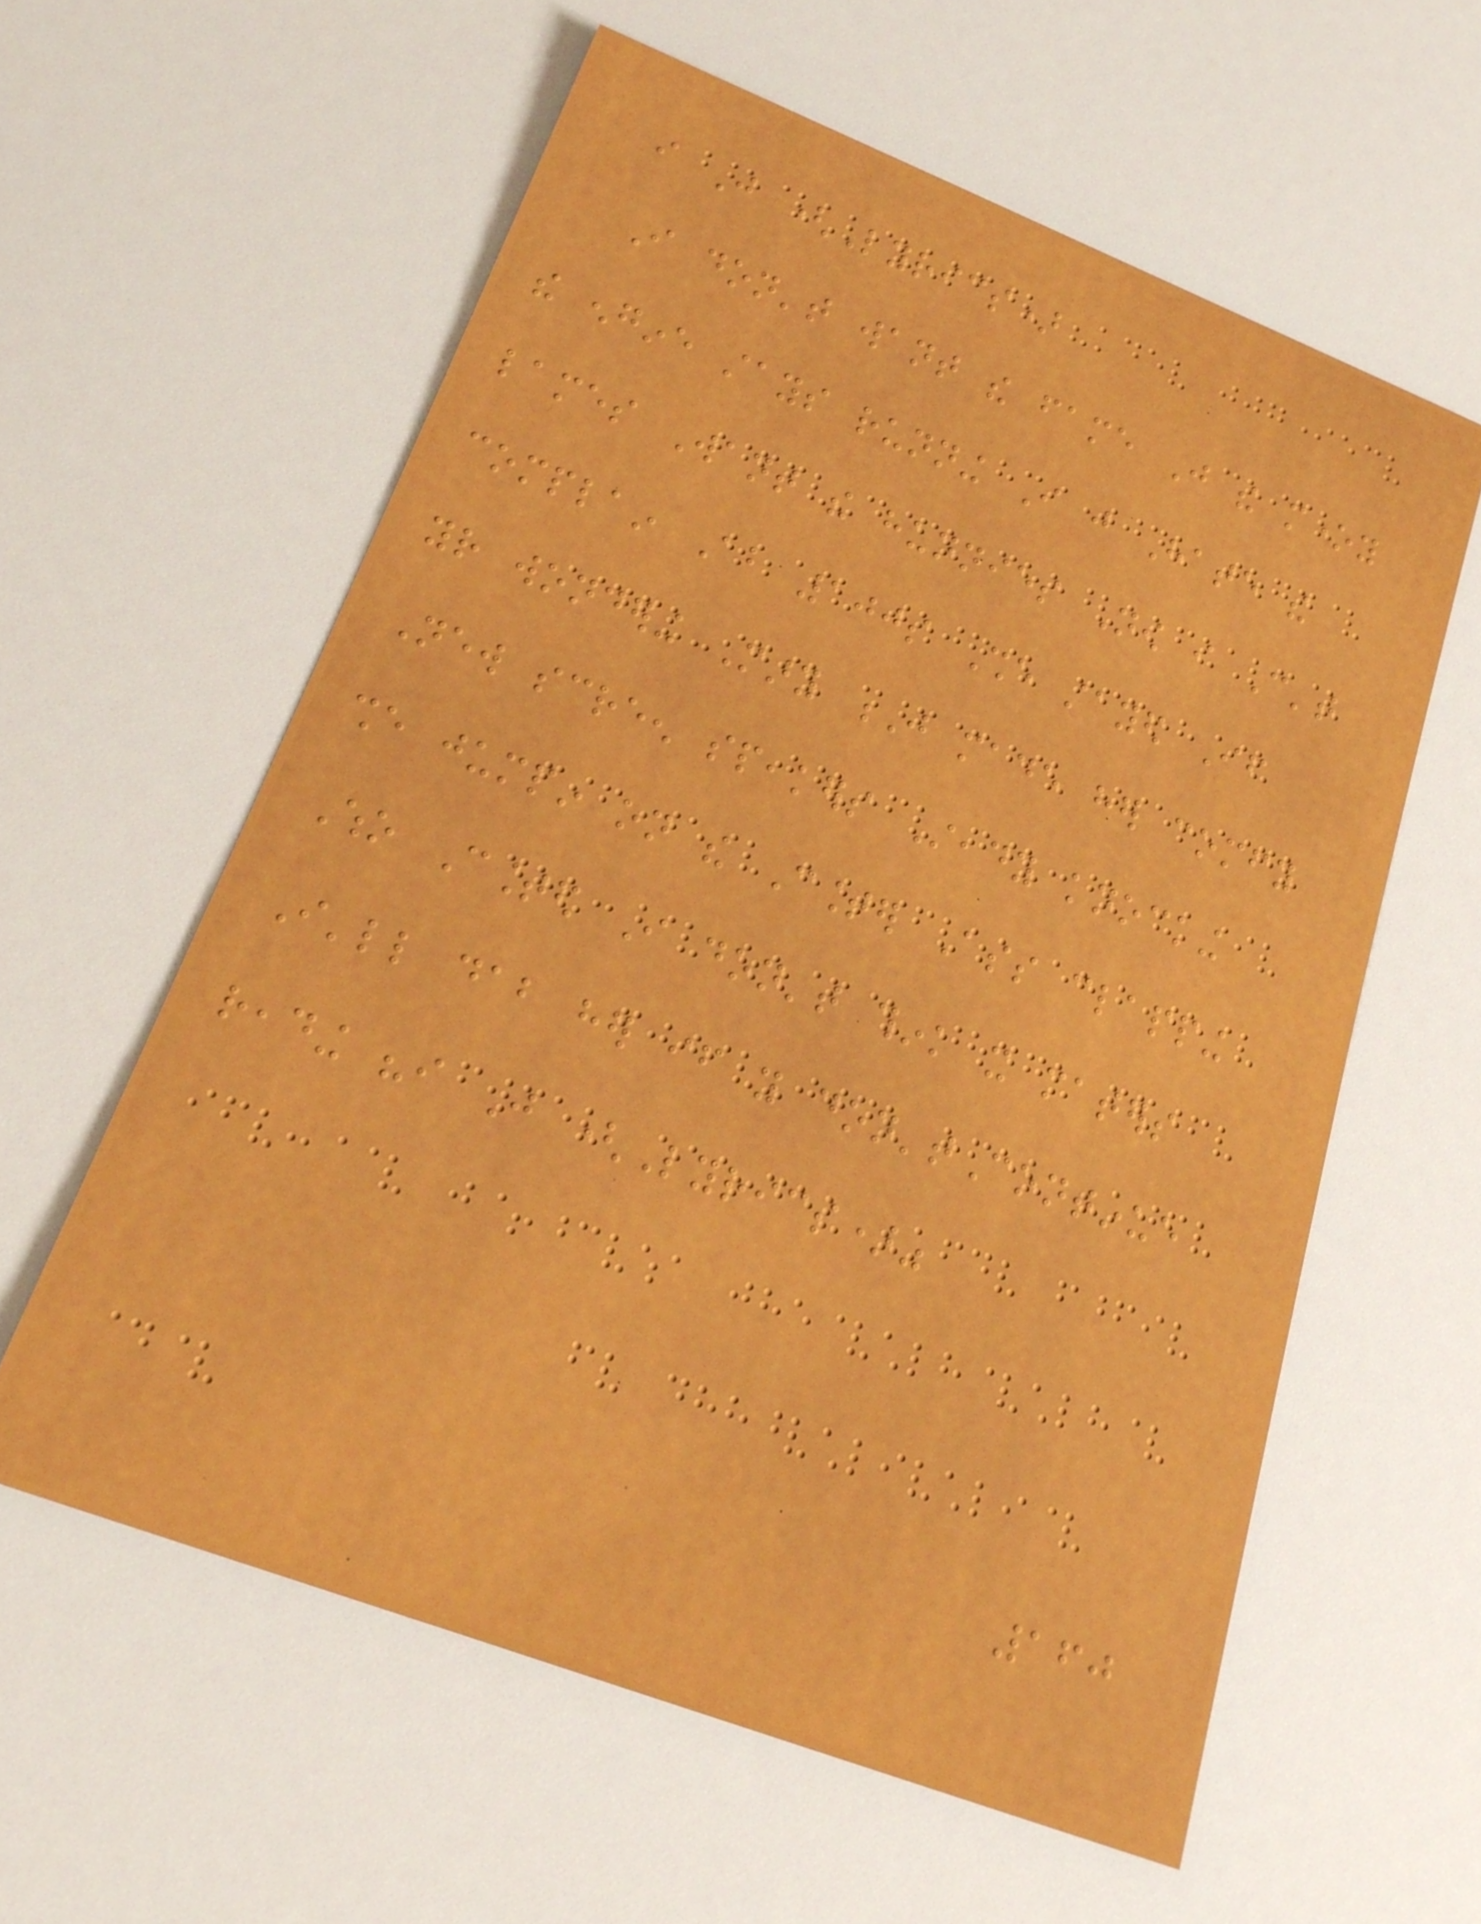i Just (Lyrics)
I don't want the fame Just the money
the engine stays running I just Hate the
lames Want the hunnies Now i Can't
complain About 100s She stayed If
your wondering Mary J made her comfy
New screen speakers Steady knocking
she jumpin on the Counter Ass clapping
Who Counted I don't think it maters
I'll dab her if you don'tContinue
reading "i Just (Lyrics)"
160
